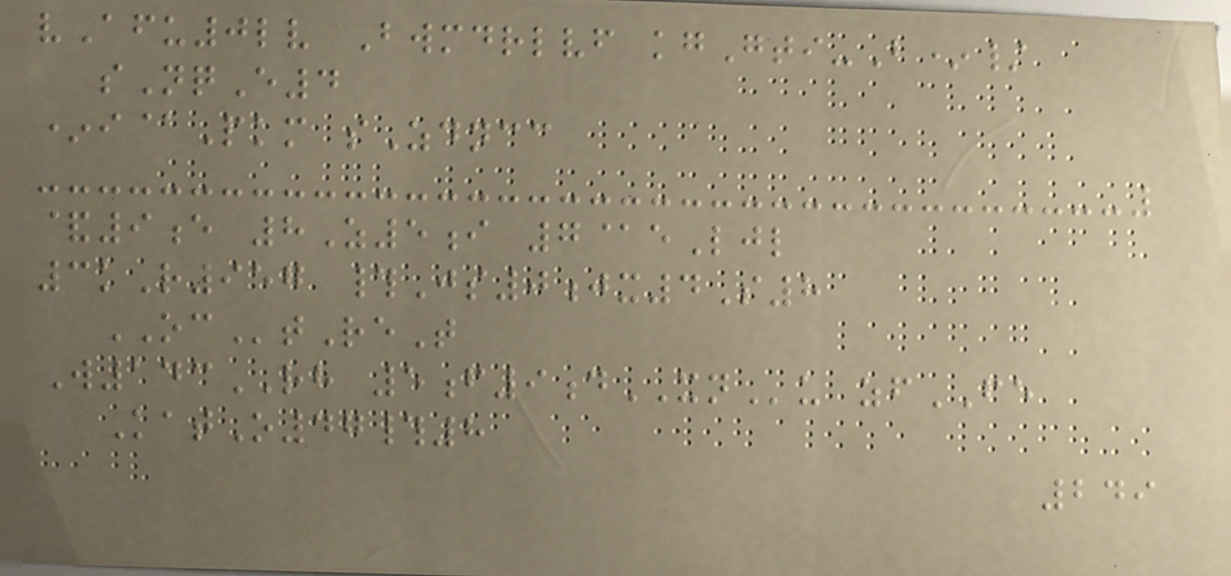vAfu0lv Bwmdrlvf kgGti-B*/
sNqE4
*i@Pkm sZdncc
&9e 8Z5i 7@eLjl
3kR957 #Js0jx4S8
OCtReT
W143RH 5f9dXNu zfFE
KatO47#8
249
